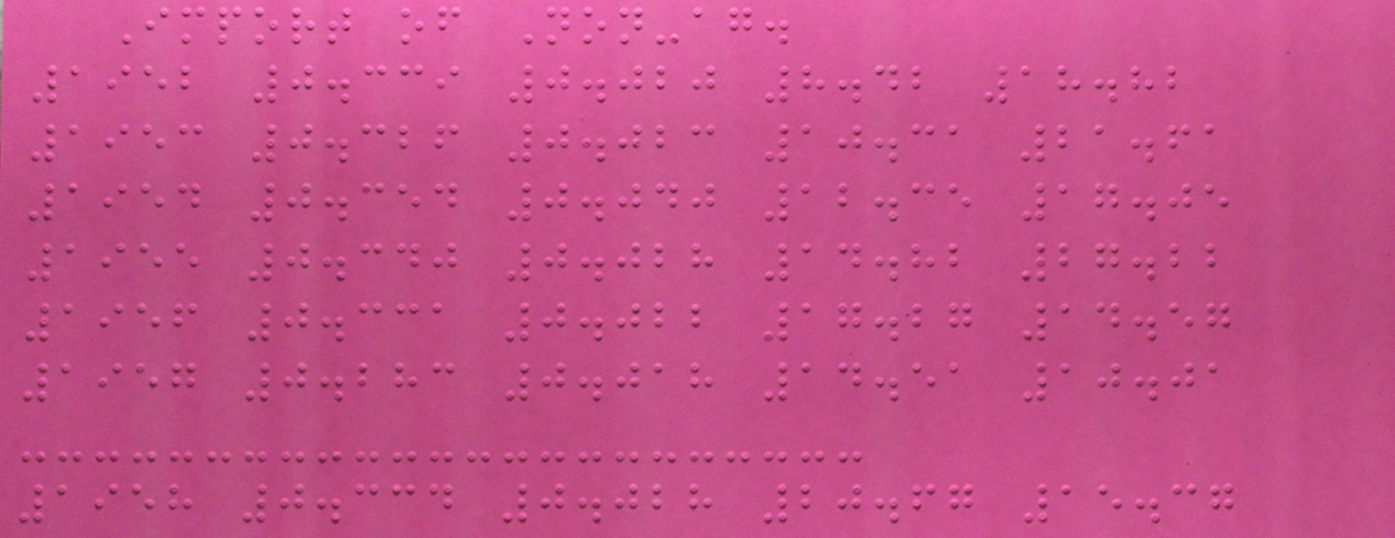Import of Non-ag.
1952 0.339 0.020 8.42 18.82
1953 0.326 0.023 10.31 21.61
1954 0.354 0.040 12.35 17.05
1955 0.340 0.028 14.82 27.22
1956 0.331 0.022 17.27 14.57
1957 0.283 0.018 14.51 10.01
1958 0.334 0.028 20.67 15.37
